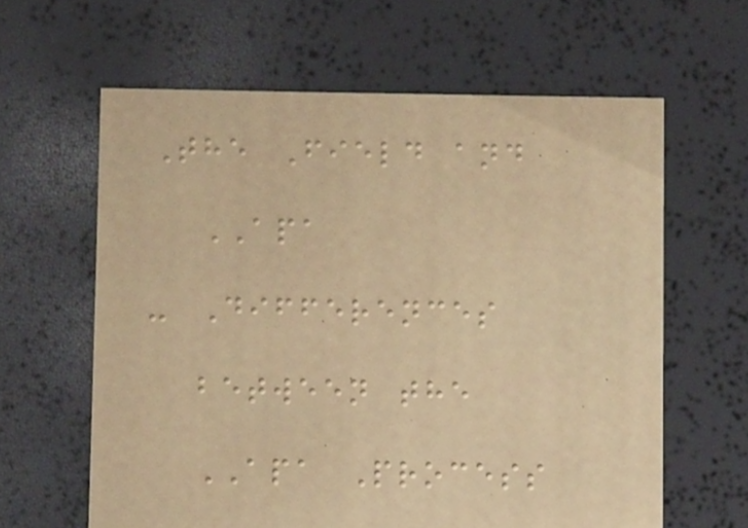The Field and
APA
- Differences
between the
APA Process
